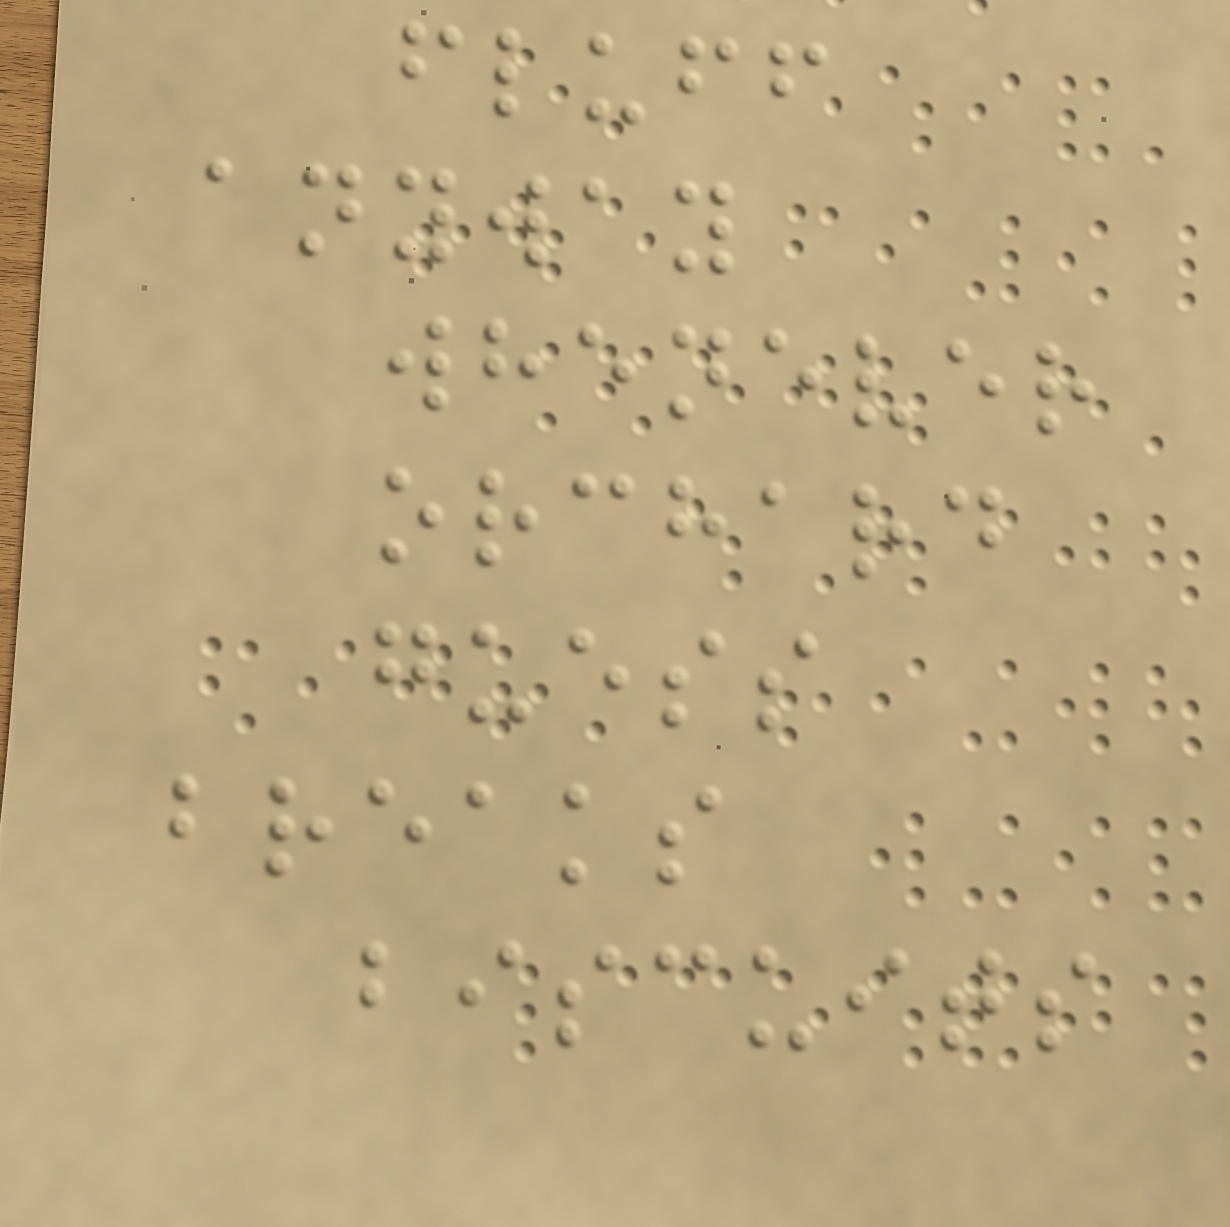fluff
anyway
whenever
orchard
guess
breaks
biscuits
